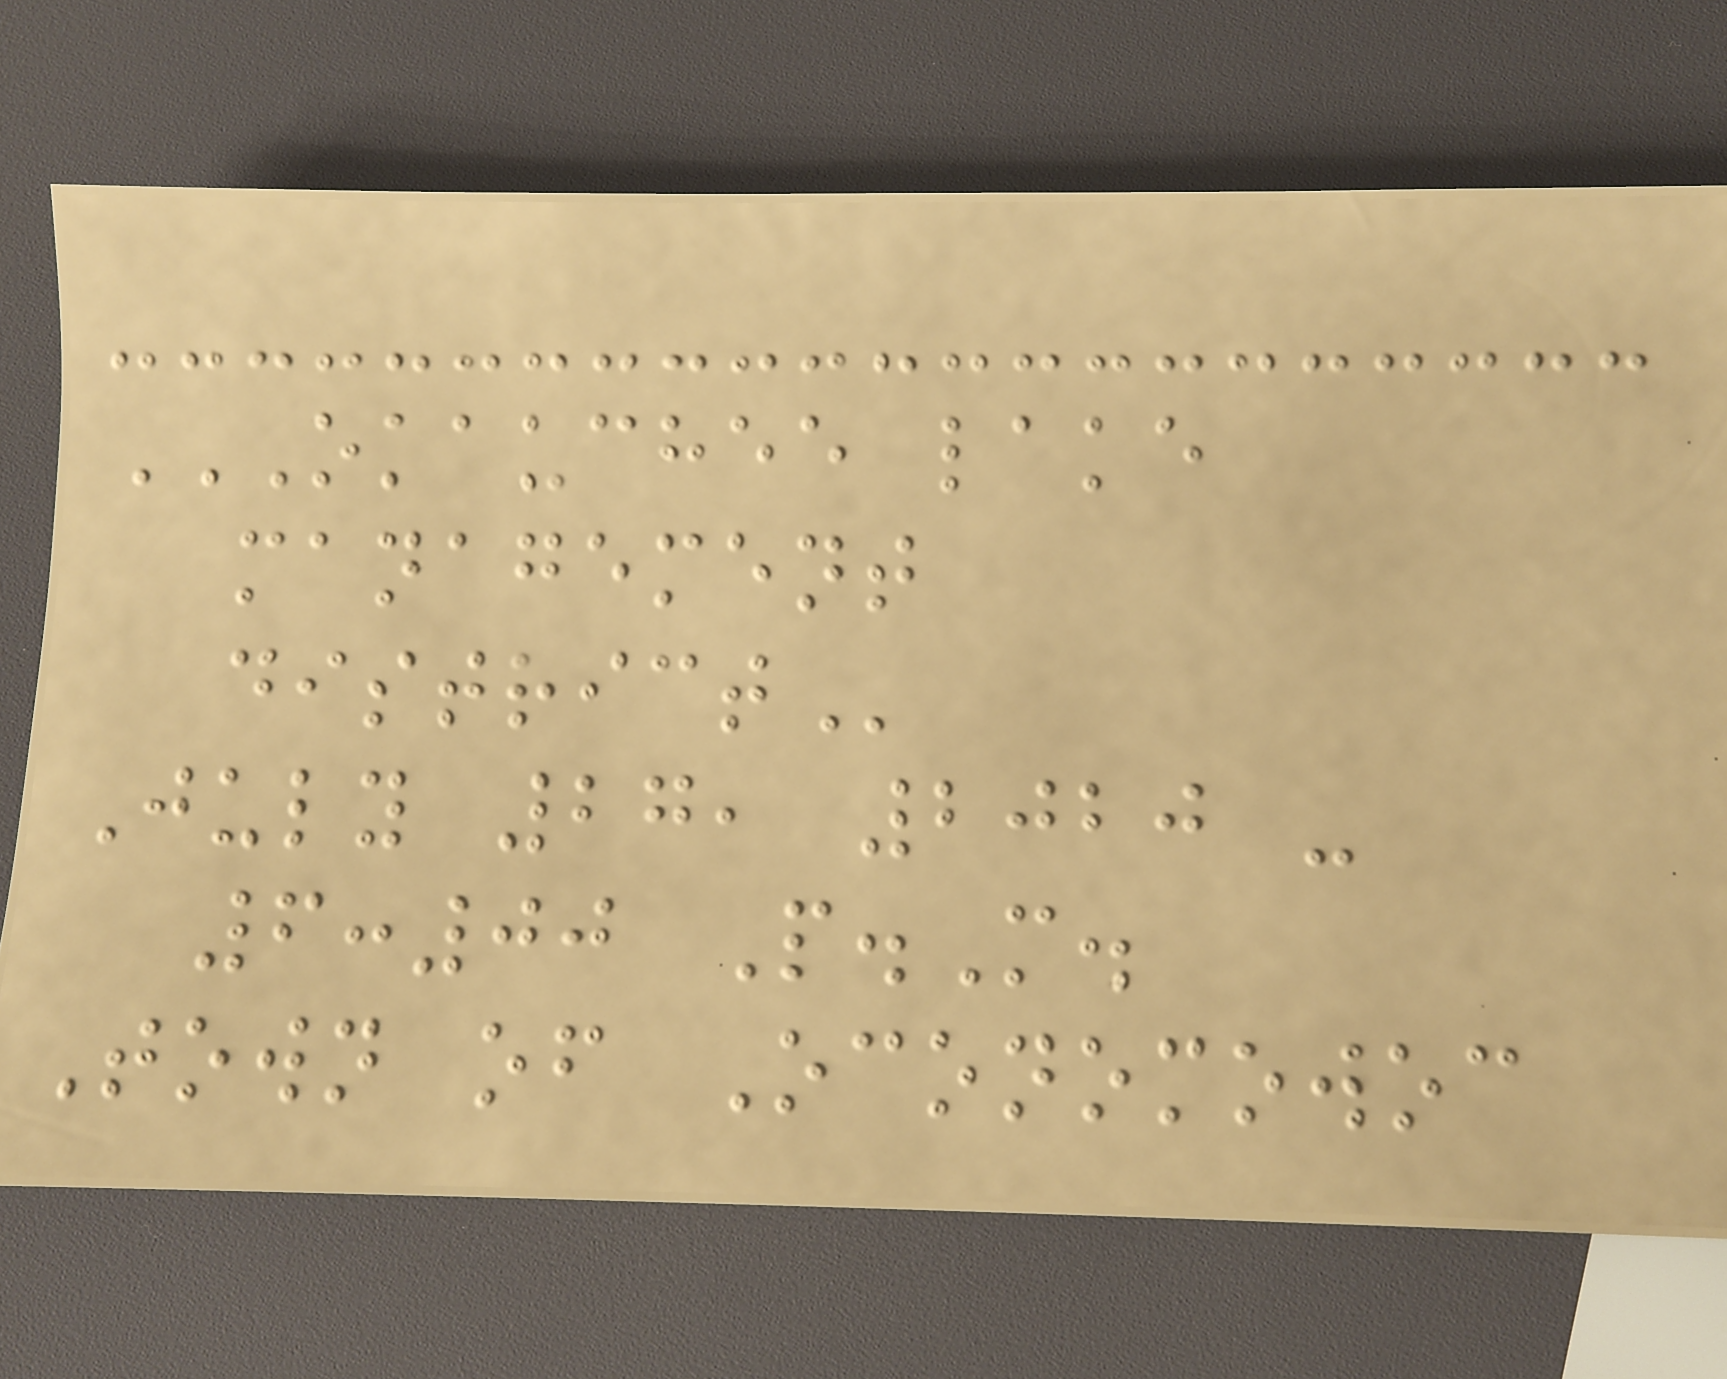OKAUCHEE LAKE
MANAGEMENT
DISTRICT
July 27, 2020 -
6:00 P.M.
Town of Oconomowoc
